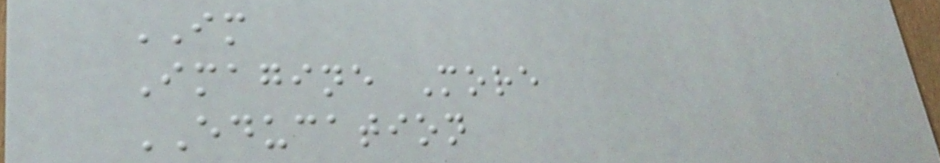IM
Imagine More
EDUCATION
